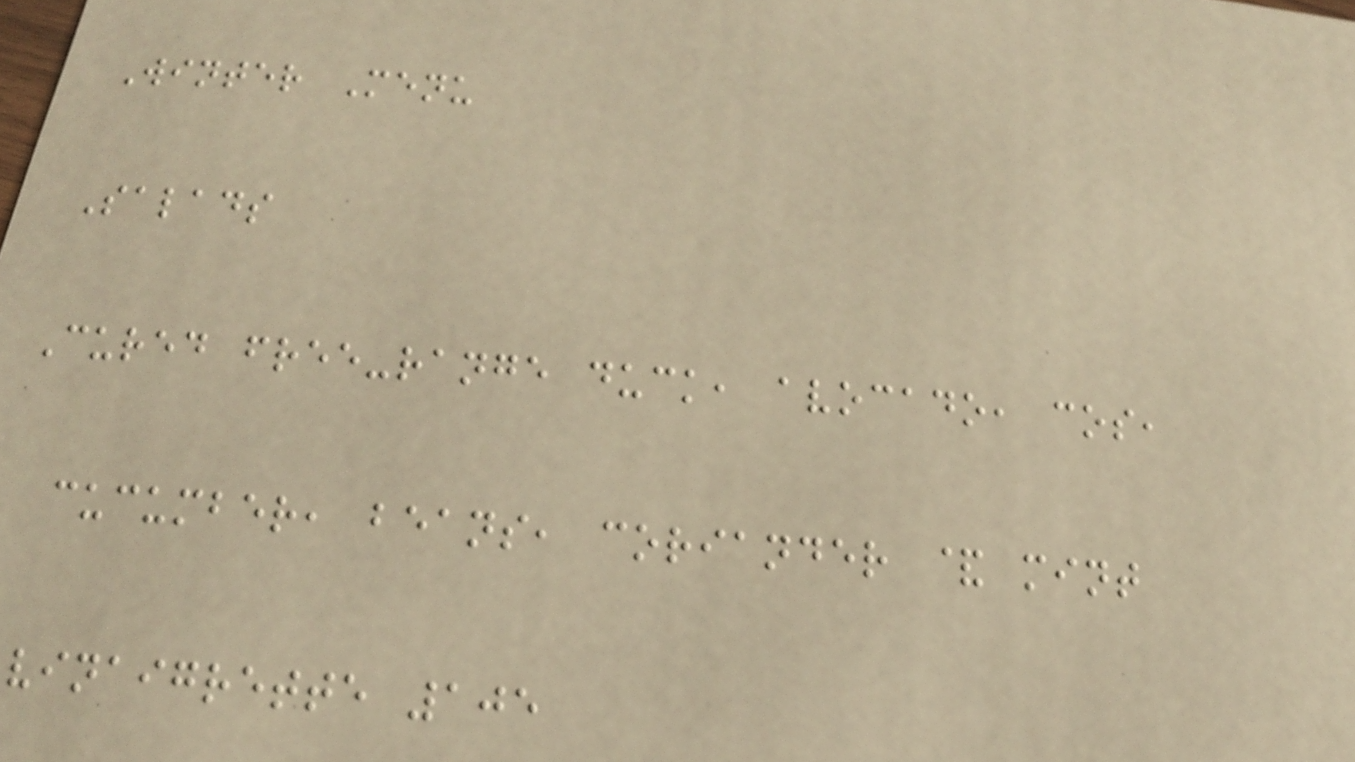Winter Menu
Salads
Cured free-range duck, avocado, cos,
cucumber, beans, coriander & mint
vinaigrette 105
